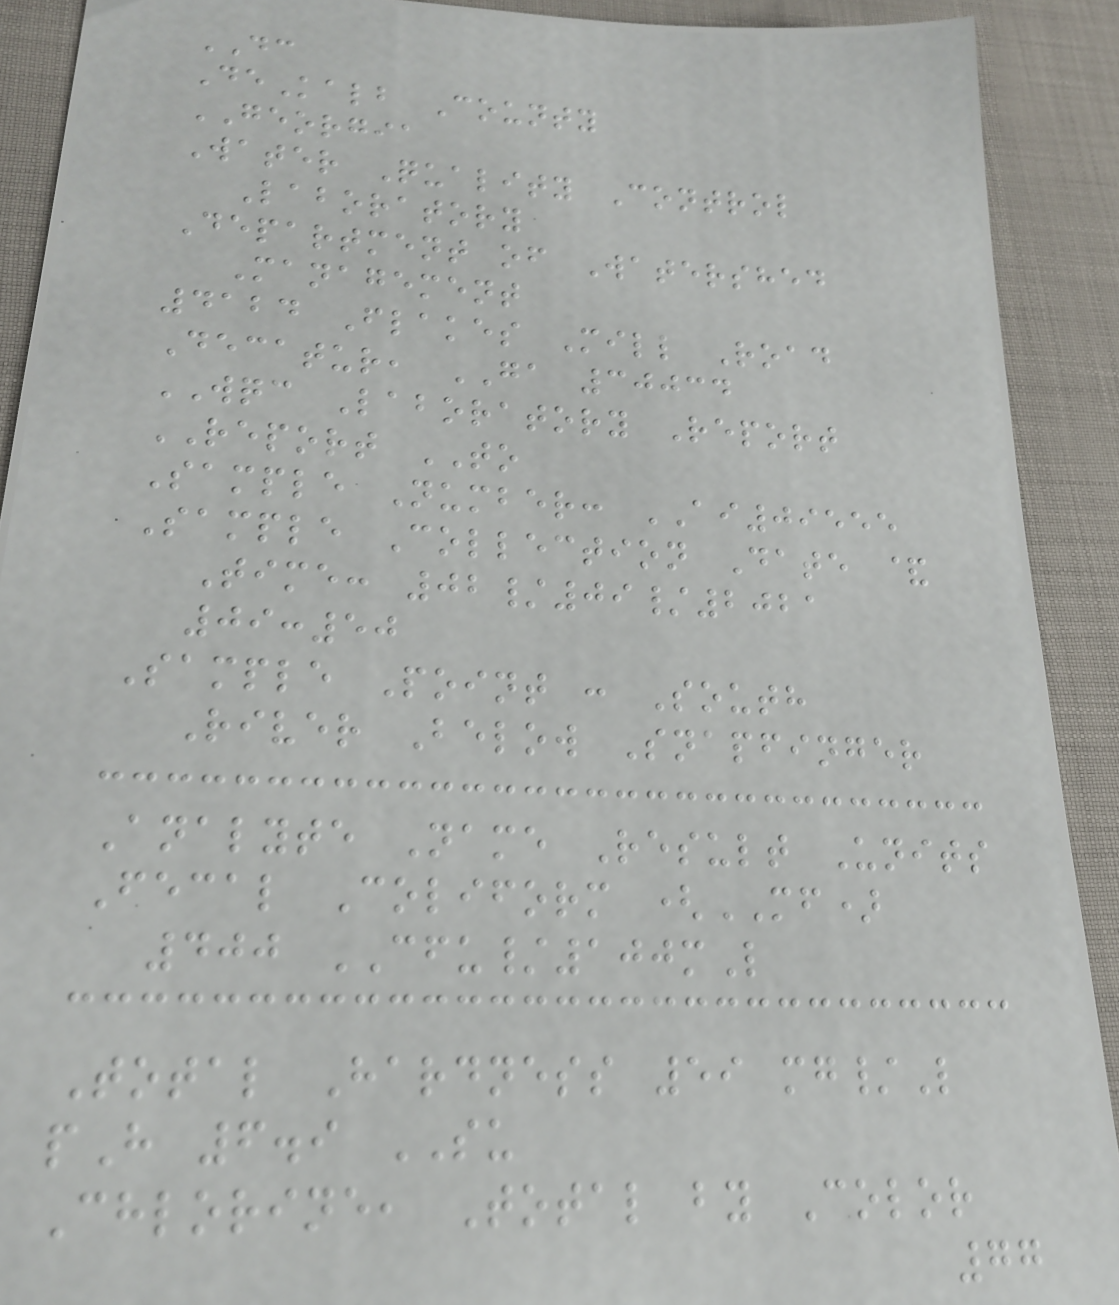DC
DeKalb County
GEORGIA
Water Quality Control
Laboratory
Department of Watershed
Management
4124 Flakes Mill Road
Decatur, GA 30034
WQC Laboratory Report
REPORT TO
Sample Number: AI09555
Sample Collection Date &
Time: 02/09/2021
09:50
Sample Point : South
River Below Snapfinger
Analyte Name Result Units
Fecal Coliform (MF)
400 CFU/100mL
Total Hardness 59 mg/L
pH 6.9 SU
Chlorine, Total by Color
77
